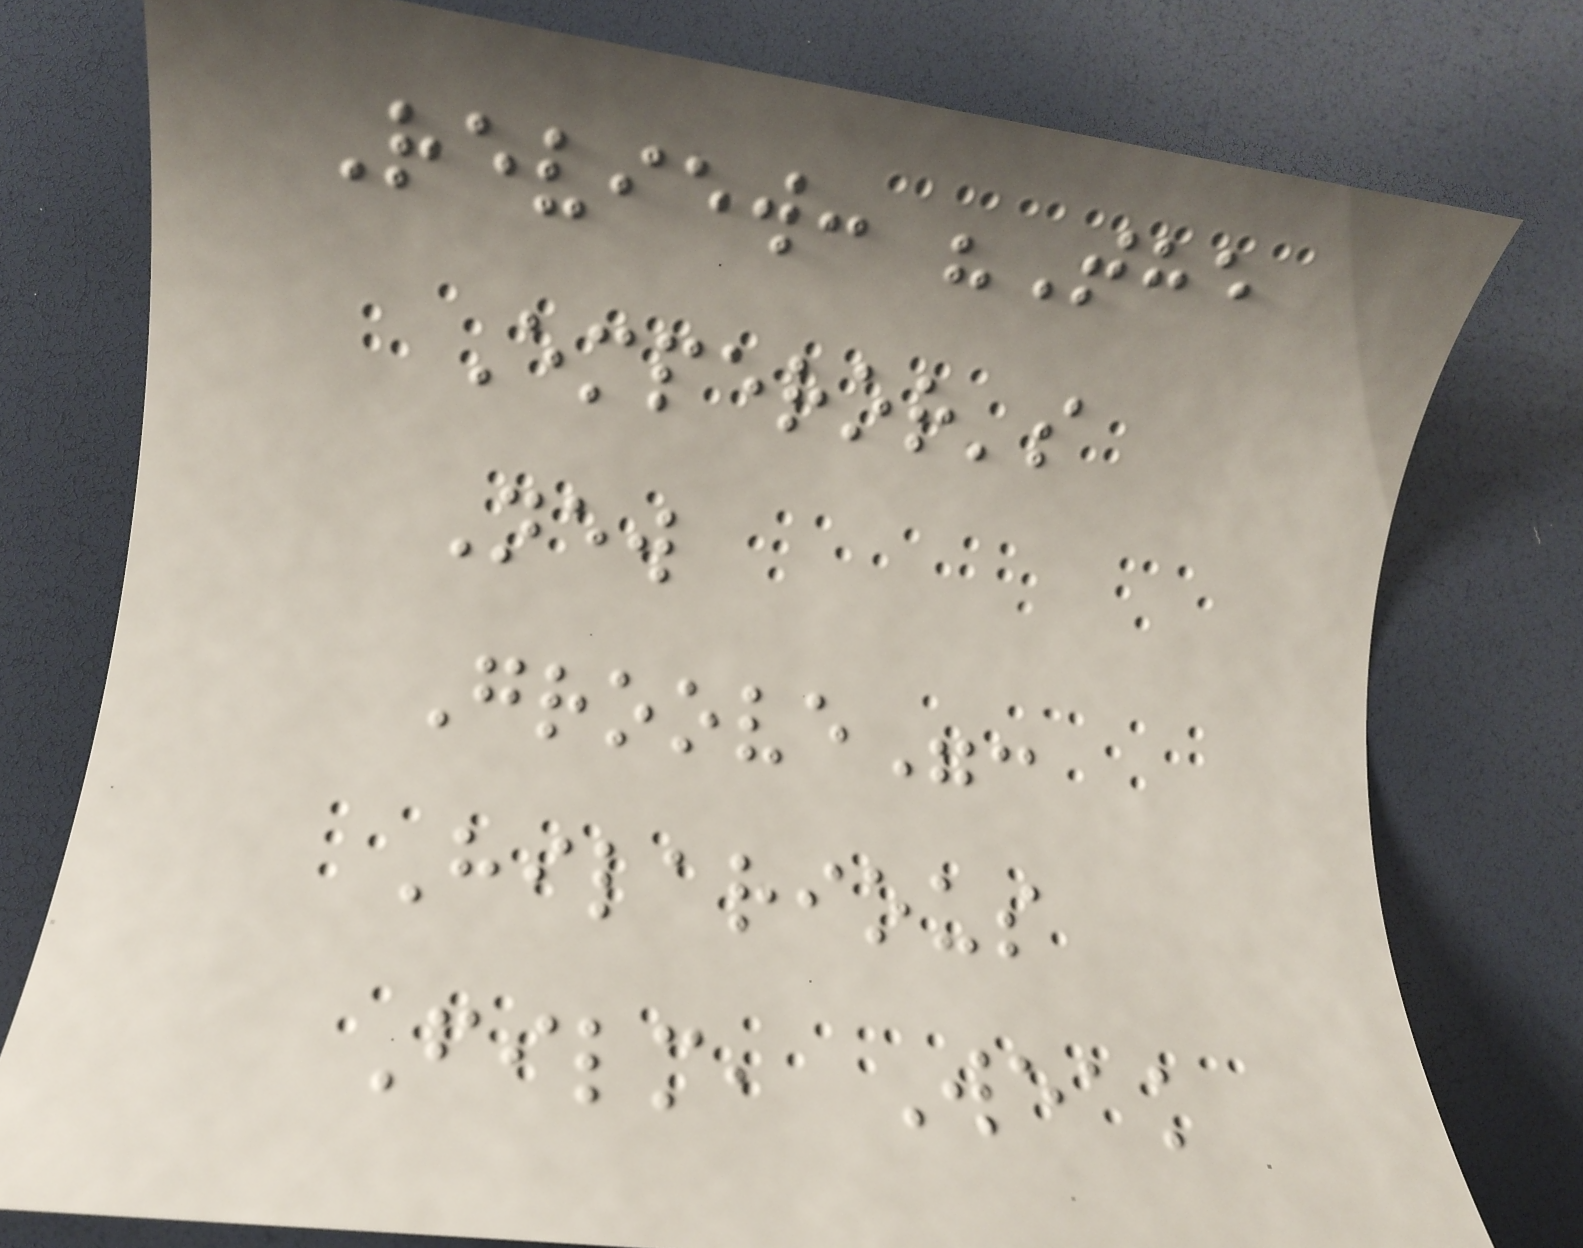Review: "The
Emperor's
New
Groove":
Hilarious
Film, Weak
